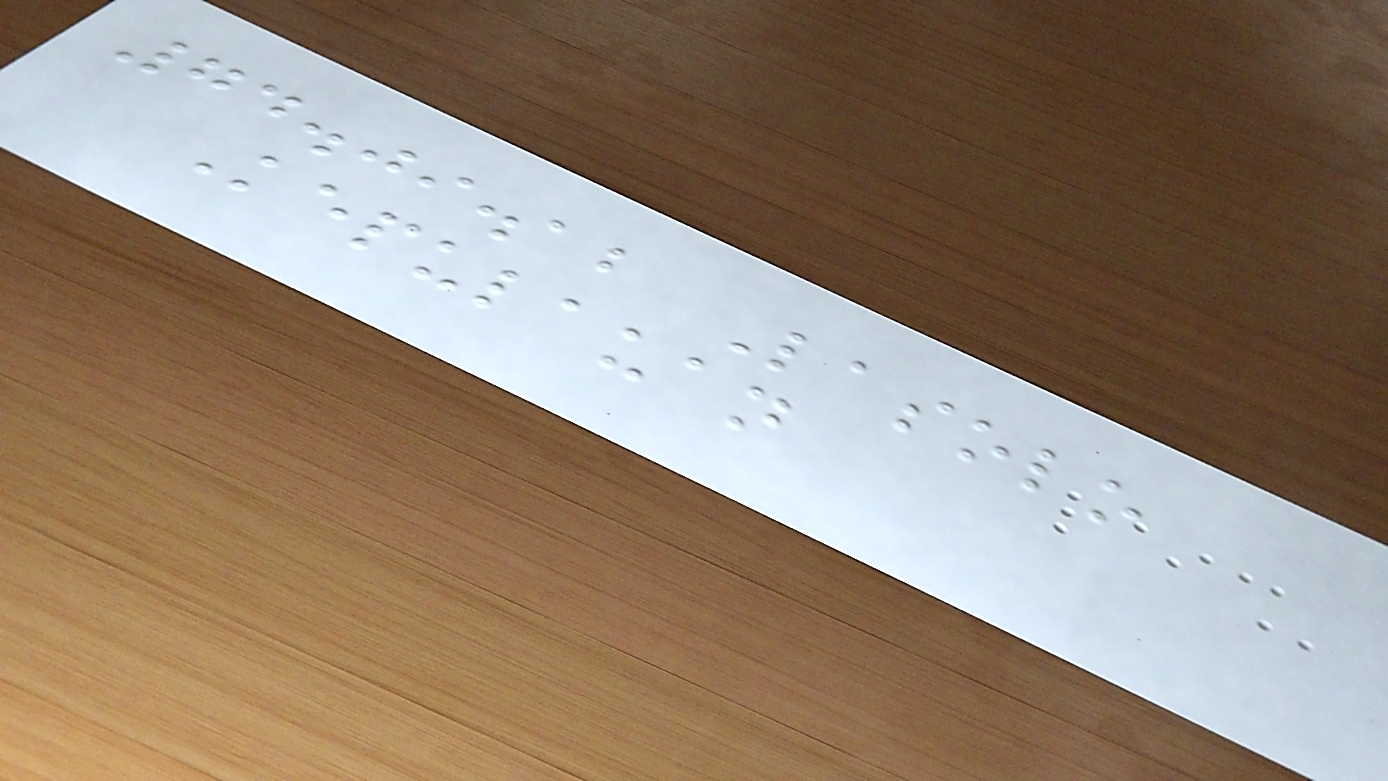74.09.12 Lasolo
Kepulauan
